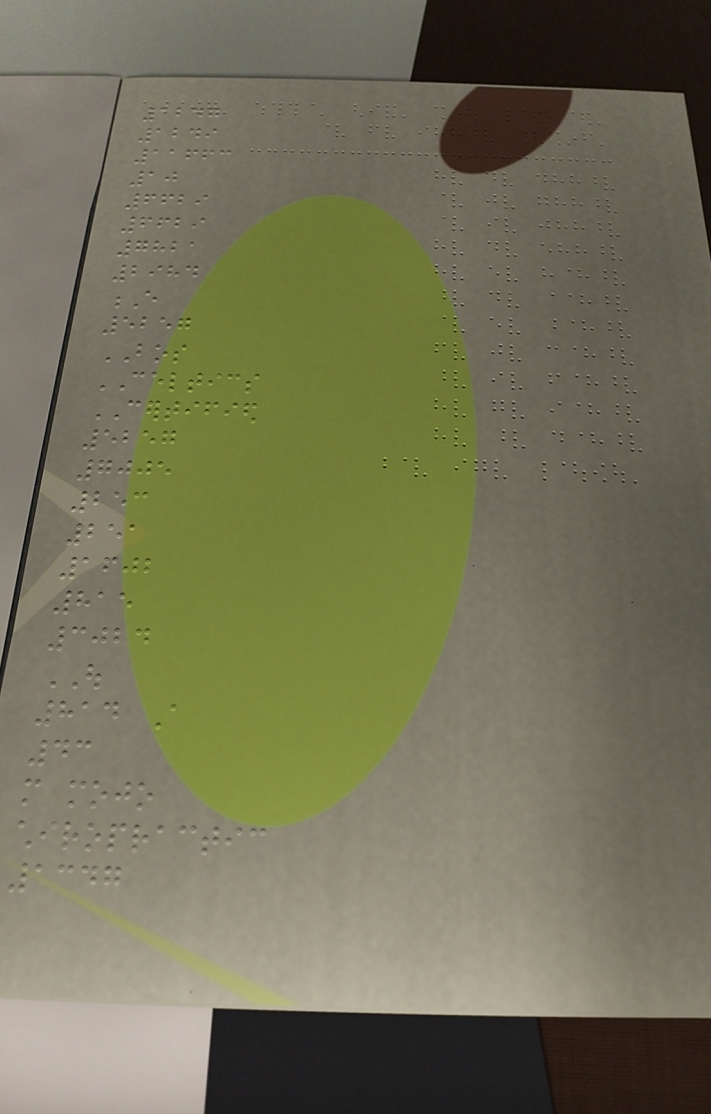1247
1249
11663
10
6629
6629
7821
2984
E
5257
BOS
CELTICS
CERTIFIED
5257
7005
253
251
1602
815
3024
OUT
814 A
43
more mojo
chiropractic
1347
